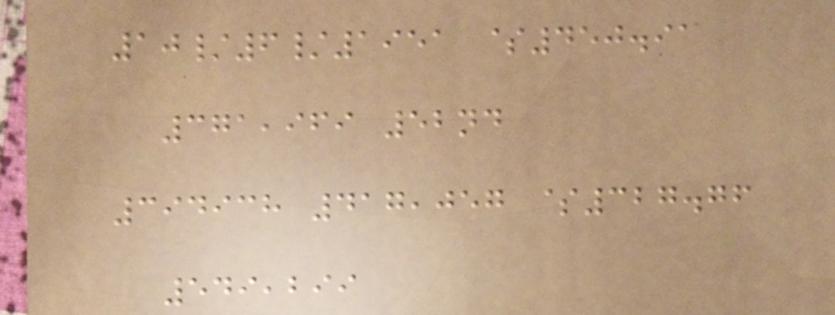10/6/1951 $450.91
371,969 52nd
394938 417,057 $327.76
549,299
